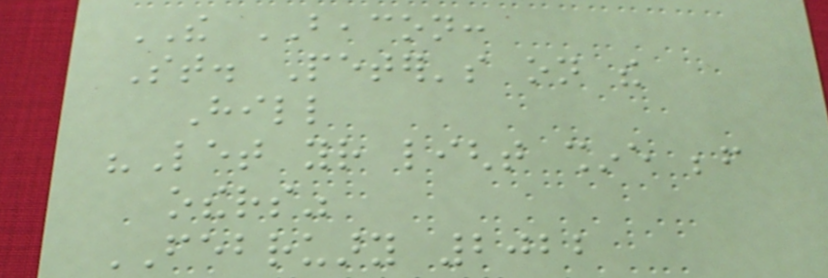THE BEACON:
St. Peter's on the
Hill
"Let your light shine before
others"
FEBRUARY 2022
